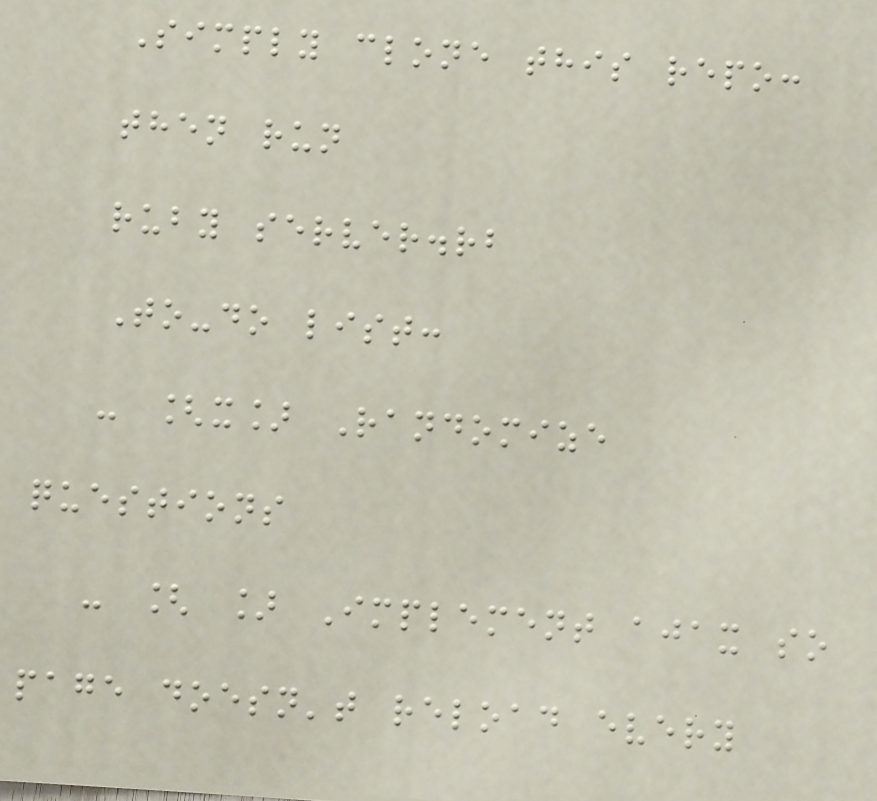Simply clone this repo:
then run
ruby server.rb
To-do list:
- [x] Randomize
questions
- [ ] Implement ajax so
page doesn't reload every
